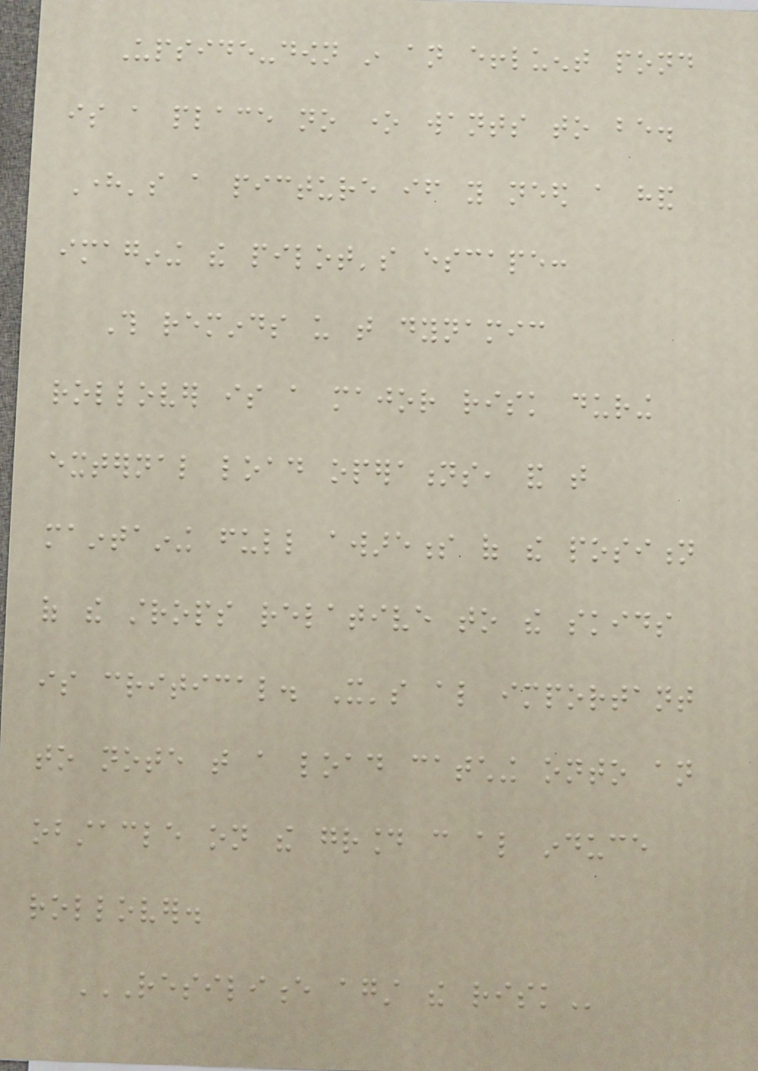Upside-down in an effluent pond
is a place no one wants to be.
Here's a picture if you need a hand
imagining the pilot's escape:
This reminds us that dynamic
rollover is a major risk during
external load operations, and that
maintaining full awareness of the position
of the strops relative to the skids
is critical. It's also important
to note that a load catching onto an
obstacle on the ground can also induce
rollover.
RESILIENCE AGAINST THE RISK
